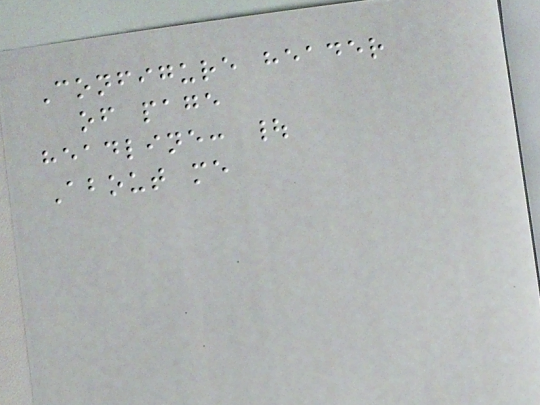Configure header
of page
headline: |
About me
